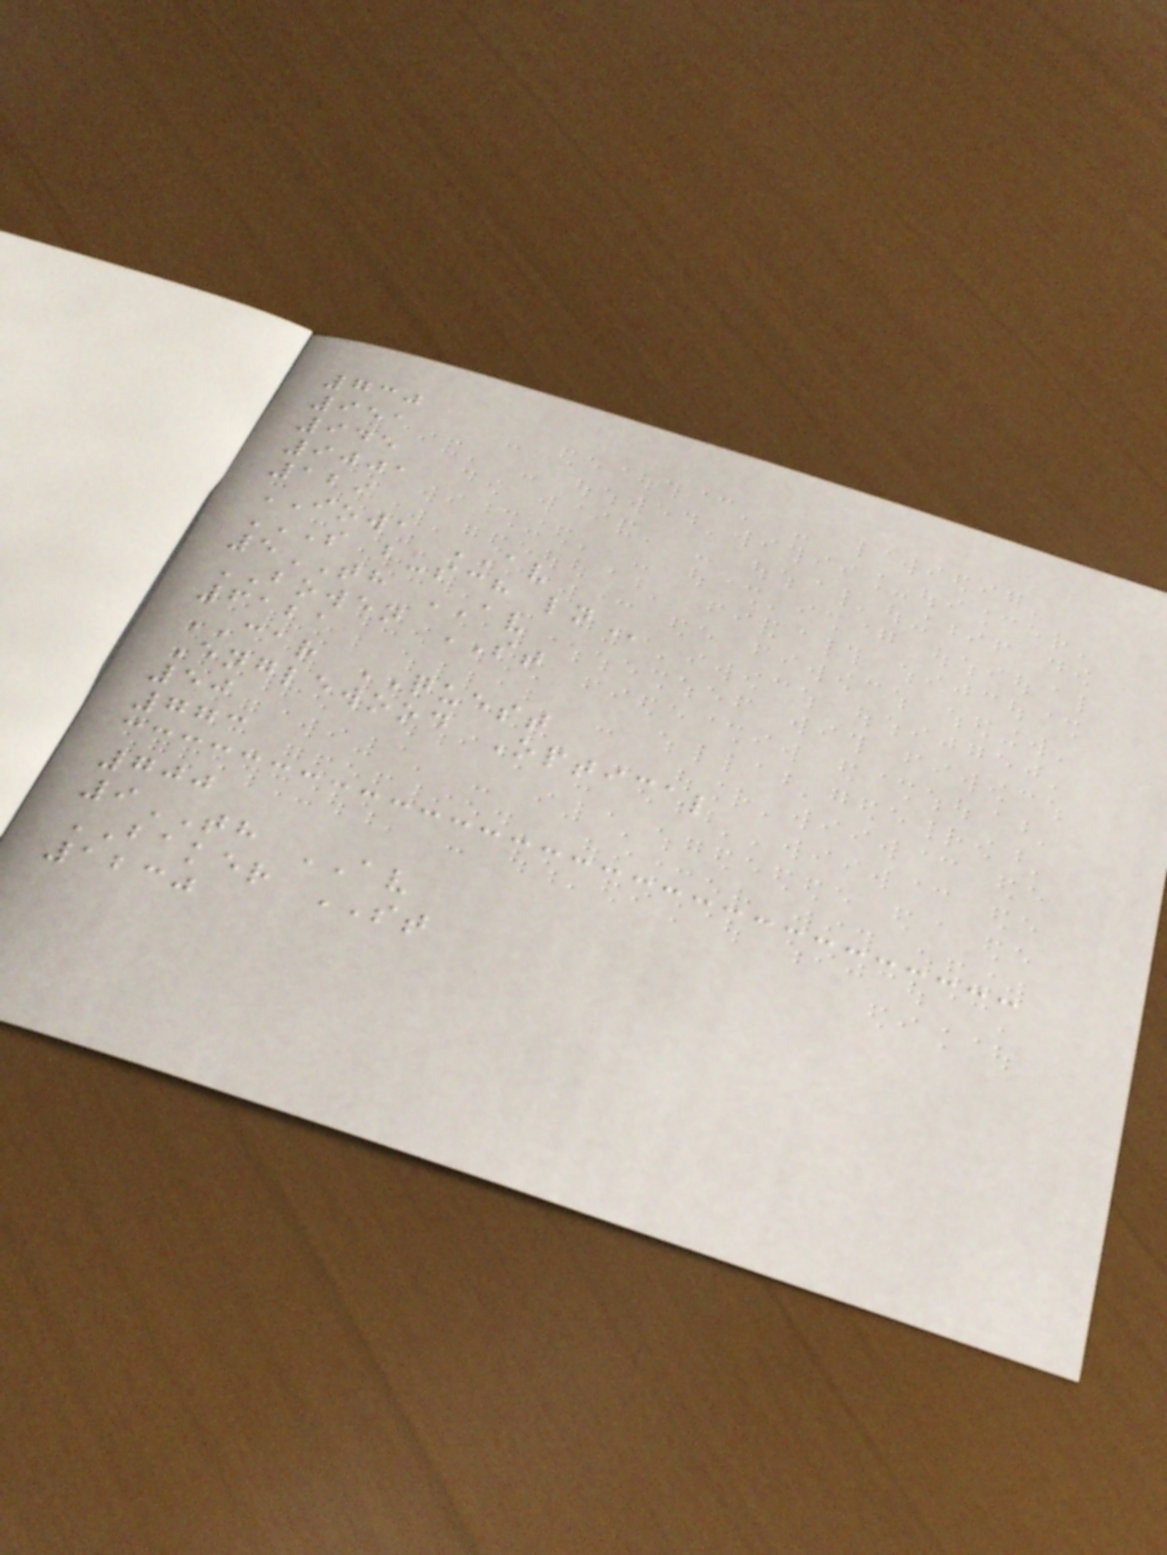730
951
945
9001
129
IOWA AV
S BUSCH LN
5TH AV
BOWEN ST
6121
CAR QUEST
Englewood Optical
50
773
700
9TH AV
BAKER ST
1230
